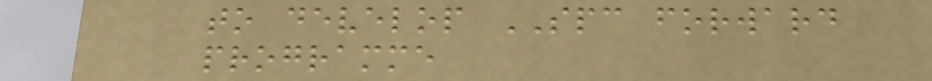to develop SPC forward
programme
